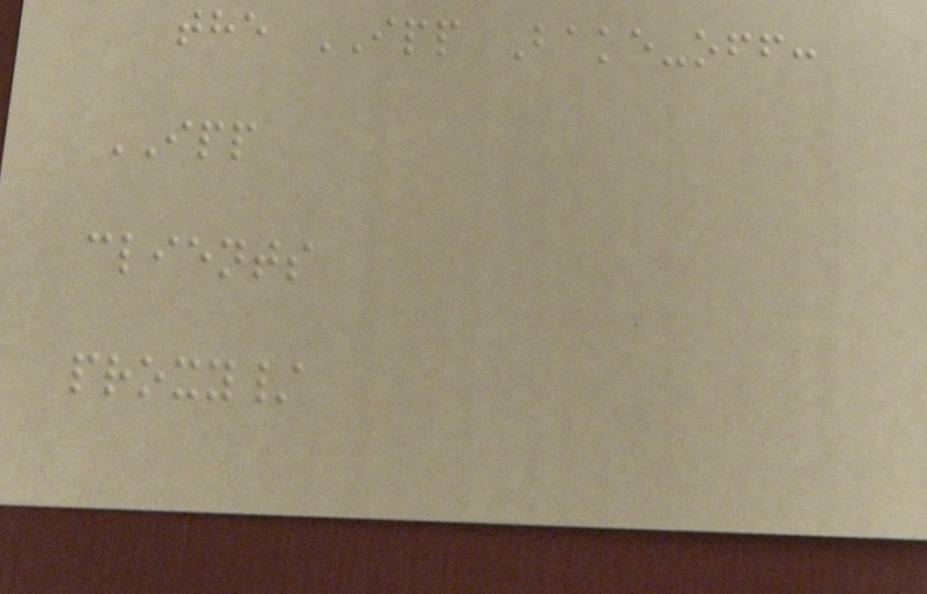the IPP Bake-off:
IPP
clients
proxy/
